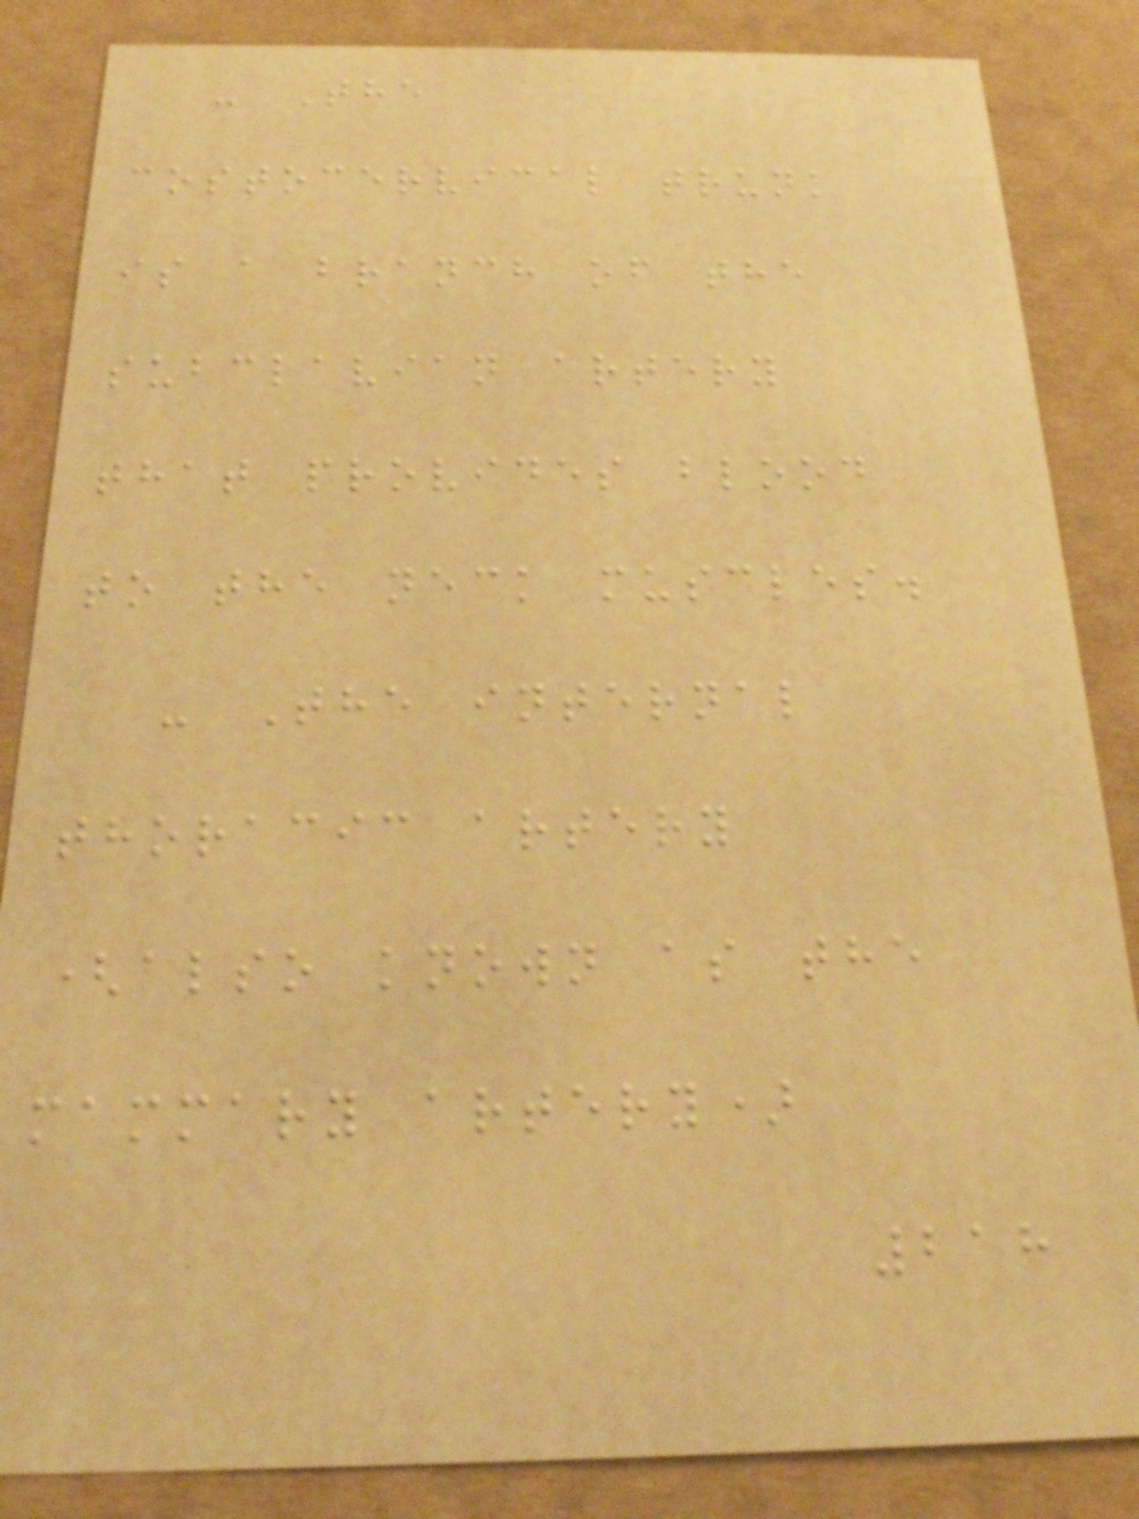- The
costocervical trunk
is a branch of the
subclavian artery
that provides blood
to the neck muscles.
- The internal
thoracic artery
(also known as the
mammary artery)
218
